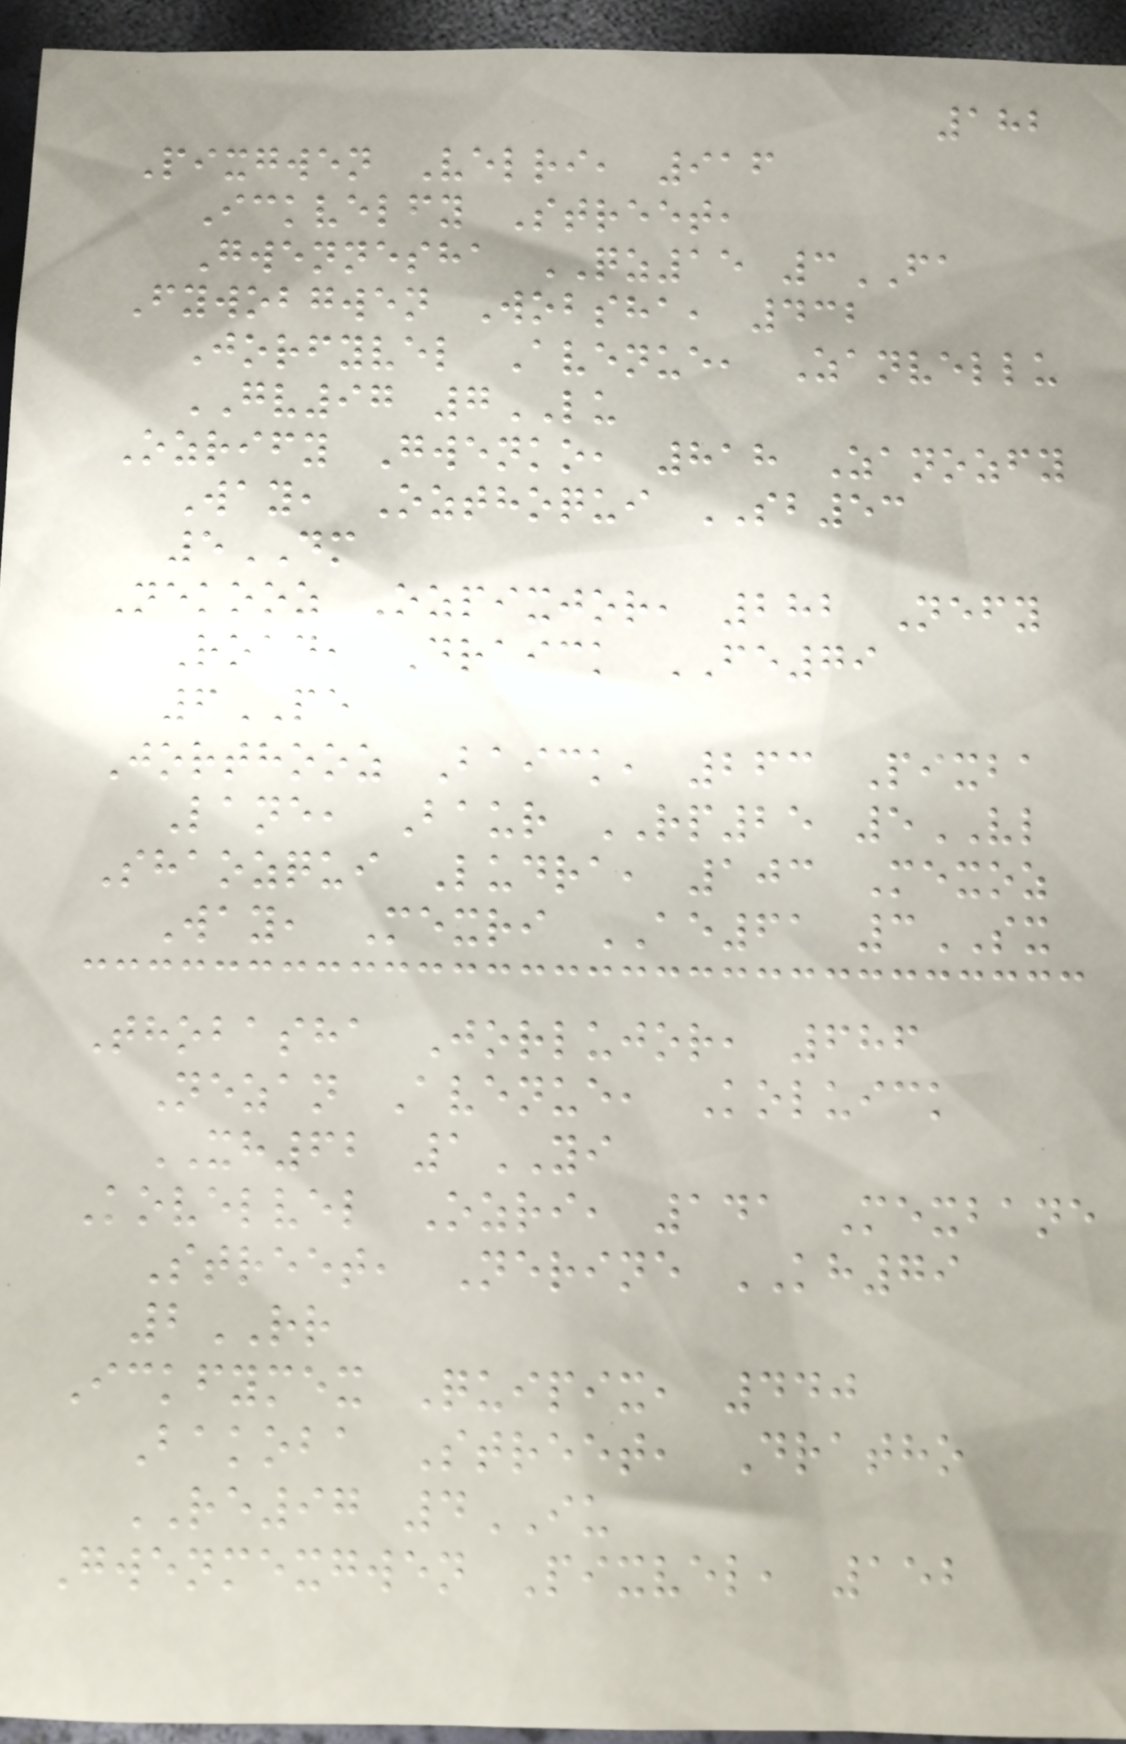182
Pixgwen Velri, 916
Ickvelfy Street,
Gwennesha QZ15 3FA
Fywobgwen Wobsha, 432
Jorfyvel Avenue, Zanvellu
GV97 7LU
Ozrify Gwenko, 818 Zanozfy
Way, Ozthoqui SB53
5DM
Nekooz Ozpixjor, 282 Nefy
Road, Draick FE79
6PE
Jorthooz Baick, 263 Pixba
Lane, Baur RP25 5VL
Shaozqui Ludra, 103 Mexoz
Way, Mexri AE61 3SX
Thobasha Jorlujor, 686
Nezan Avenue, Koluick
XH62 1YI
Kovelvel Ozri, 141 Mexbane
Street, Nerine KH79
2RR
Ickfymex Quipix, 440
Bakoba Street, Dratho
RE97 4IU
Gwenmexgwen Pixvel, 152
